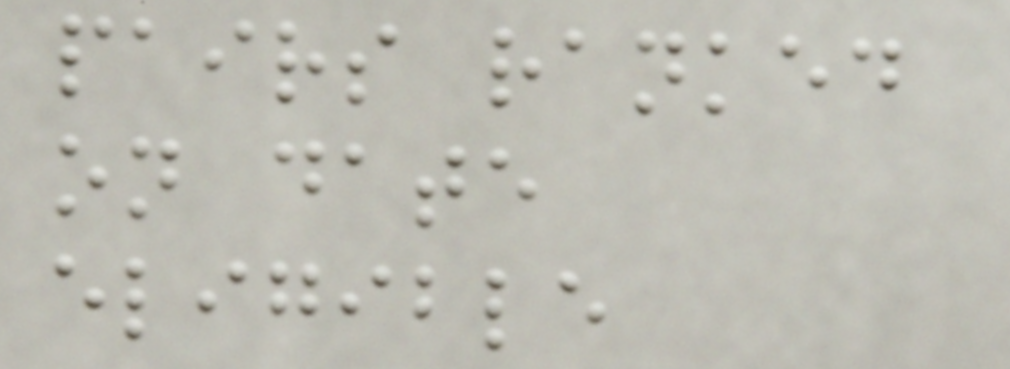pairs ranked
on date
eligible
